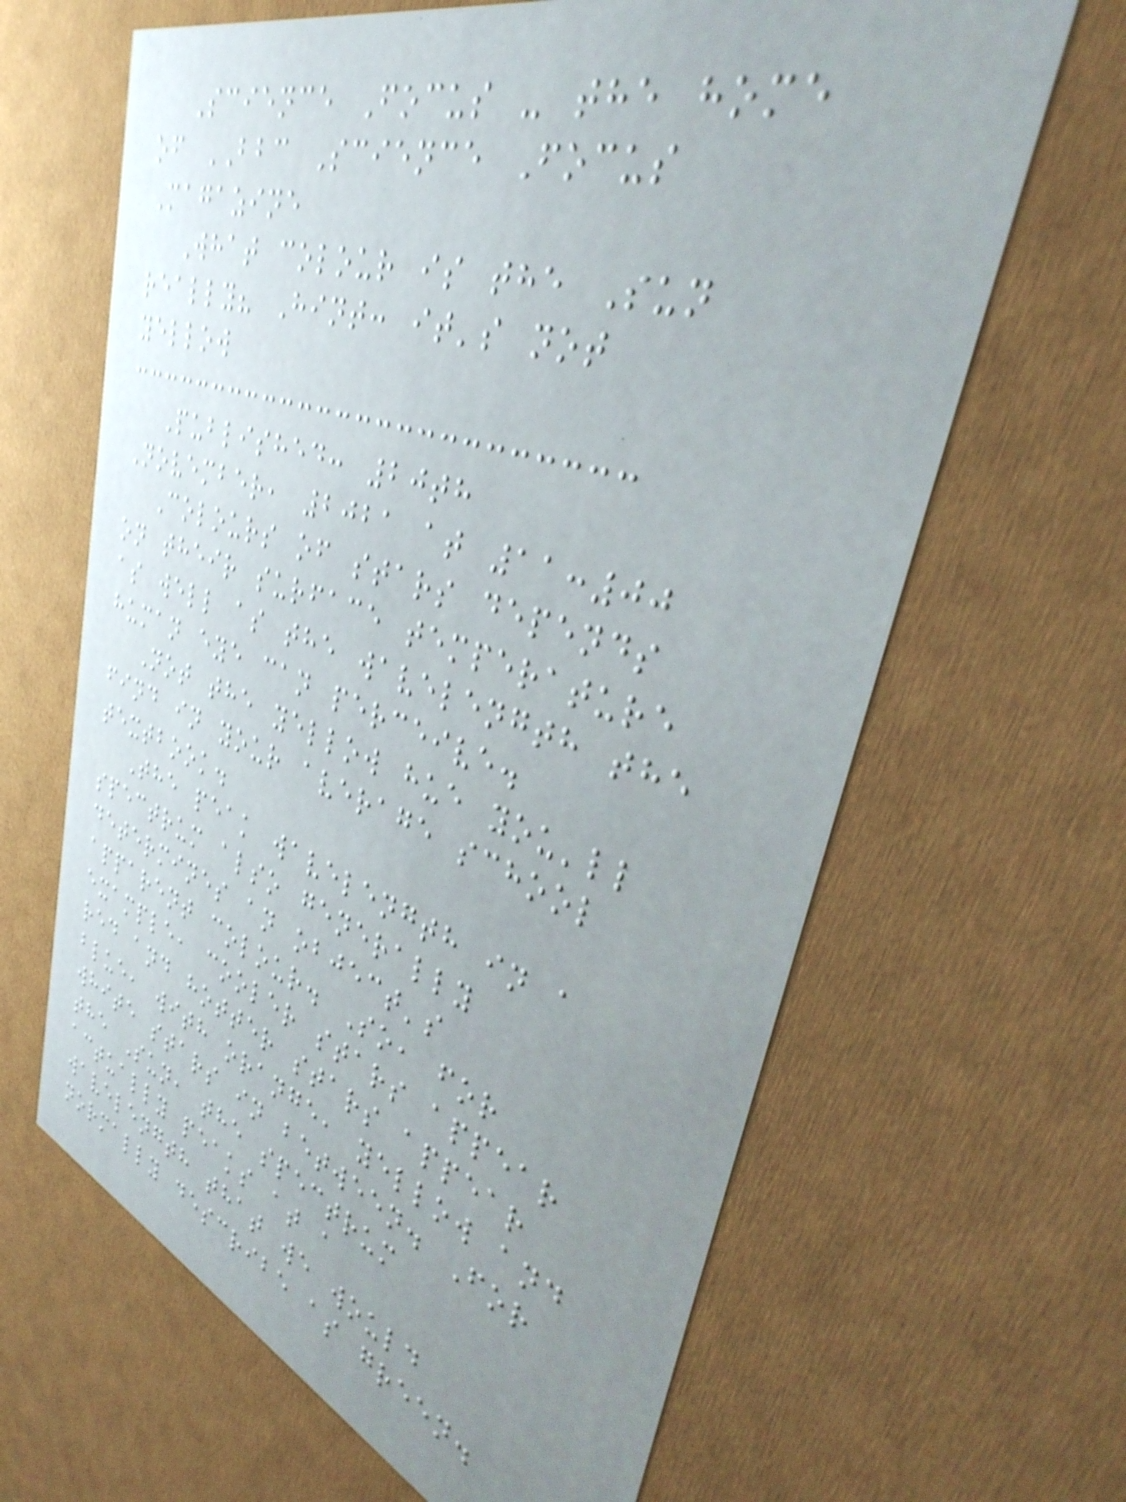Science Focus - the home
of BBC Science Focus
Magazine
What colour is the Sun
really? Hint: it's not
yellow
Published: 20th
November, 2021 at 11:00
Colours of stars depends
on their surface temperature
as well as the wavelength the
human eye can perceive.
Not the yellow hue you'll
find in your average school
textbook.
The peak wavelength in a
spectrum also generally
determines an object's
apparent colour. So, for
example, cooler stars appear
red and hotter stars appear
blue, with orange, yellow and
white stars in between. For
the Sun, the spectrum
actually peaks at a
wavelength that we would
normally describe as green.
